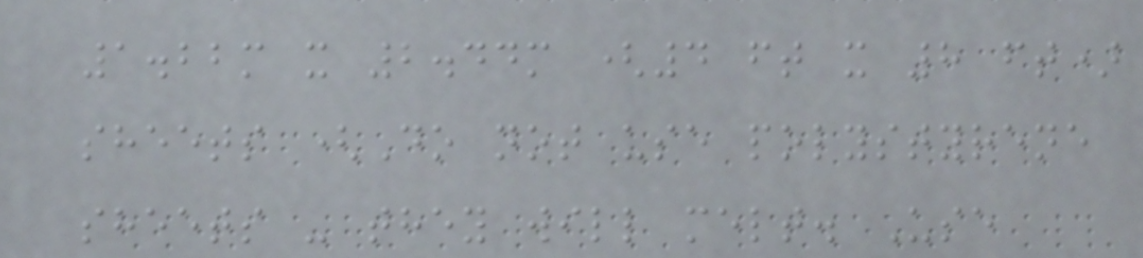1.22m x 2.44m (4 ft x 8 ft)
sheets (Do not use polystyrene
sheets - they will melt. Use
